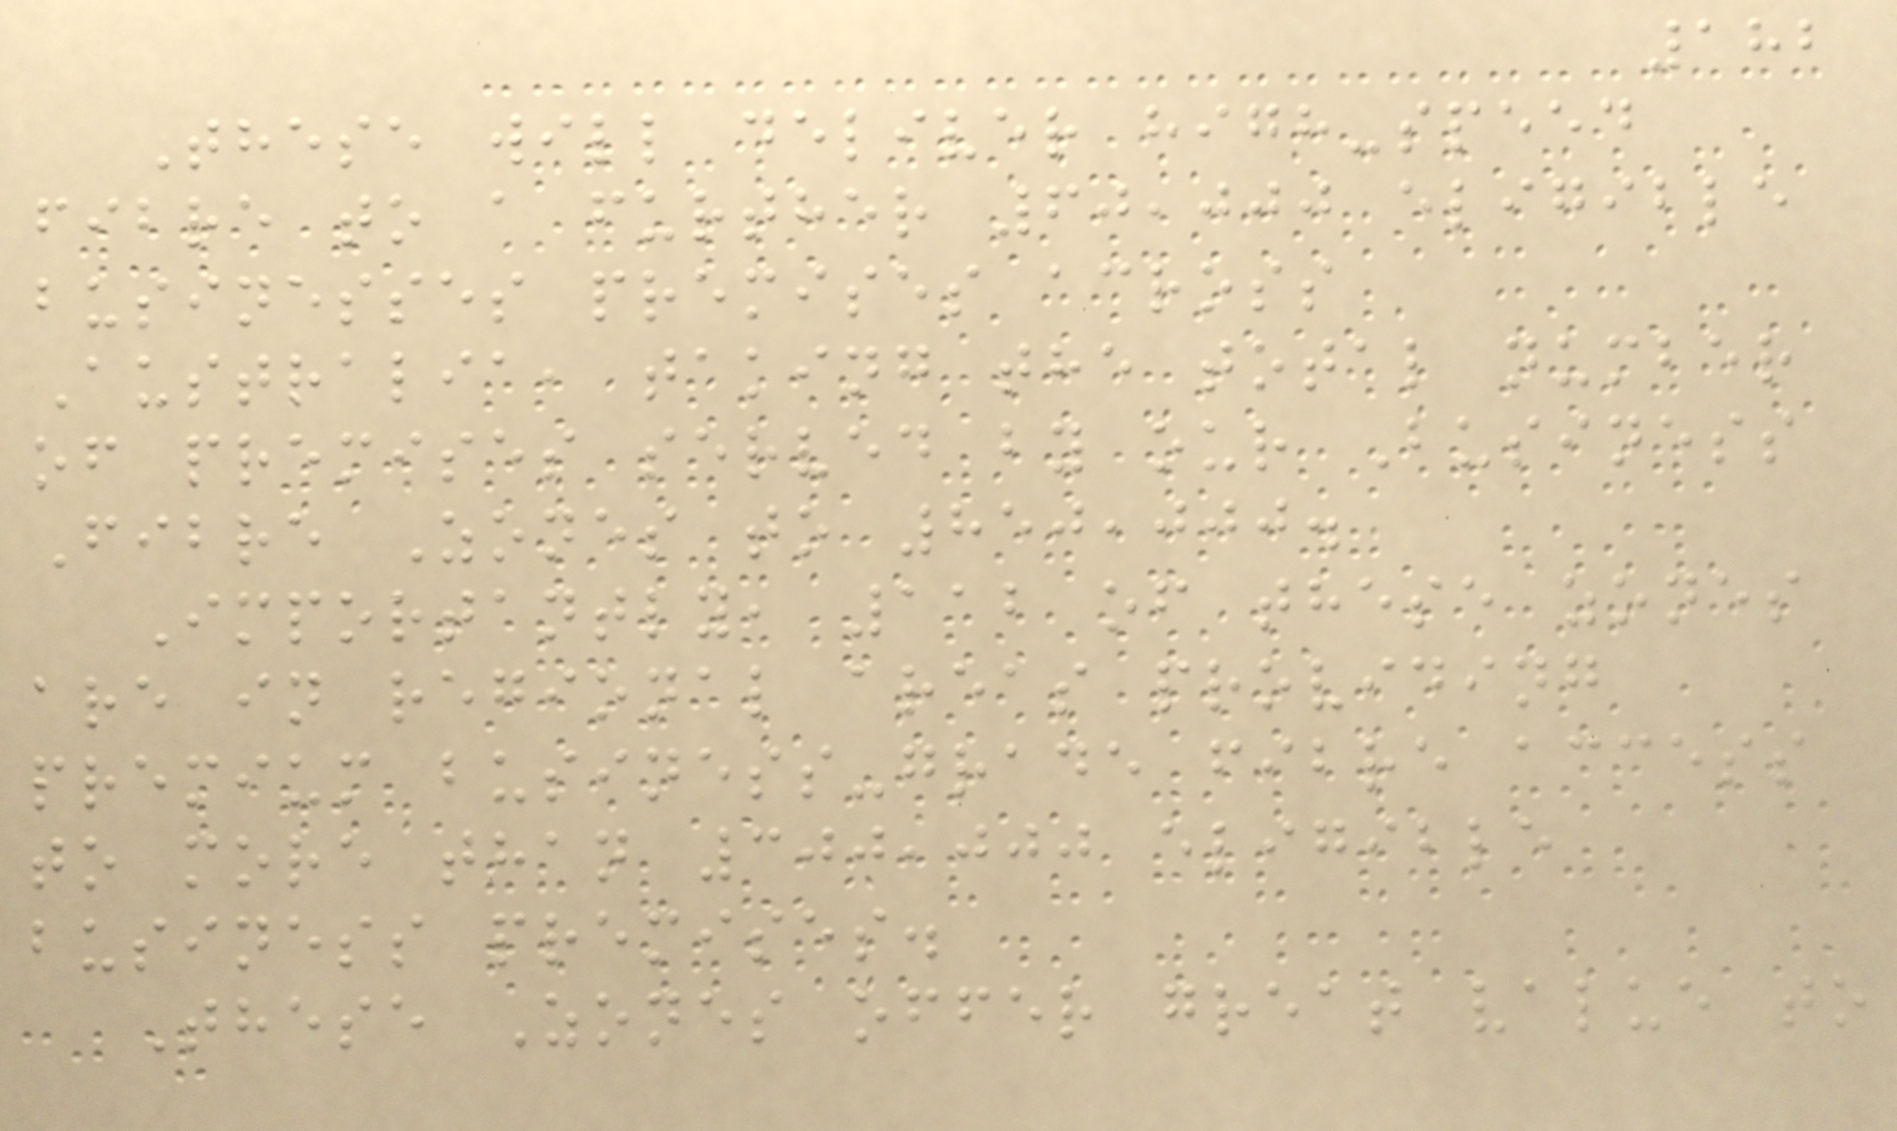182
These will deliver high-speed
fibre to a further 60,000 eligible
businesses premises across
Australia, taking the total number
of premises served by our Business
Fibre Zones to 850,000.
Importantly, 112 of these zones
are in regional areas providing
premium business-grade fibre access
to more than 300,000 eligible
business premises.
These Zones offer great value to
